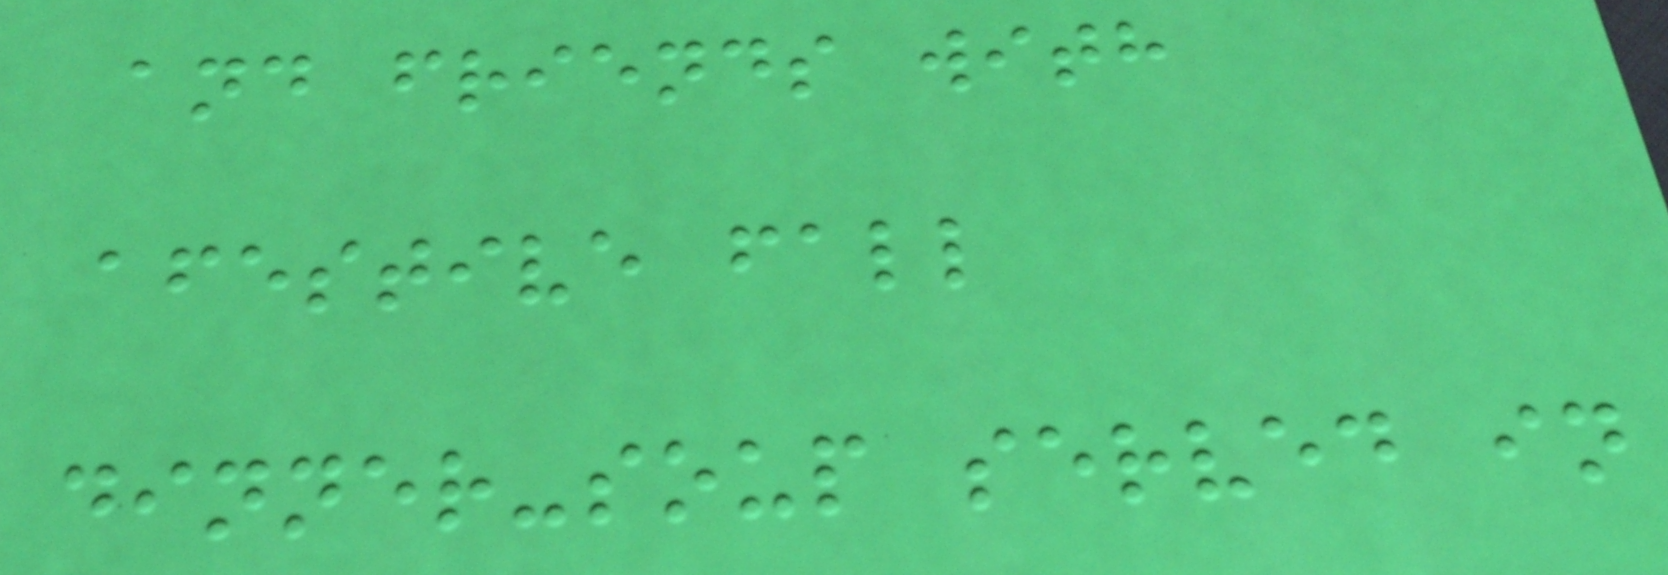and friends with
afestive fall
dinner-soup served in
